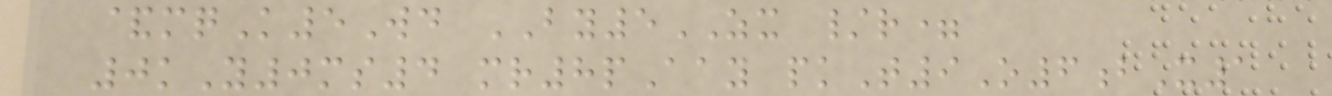&mqK5Wd BY5ZX /r=
0kY0ms4 mr8pAay pkT9O6bX1
